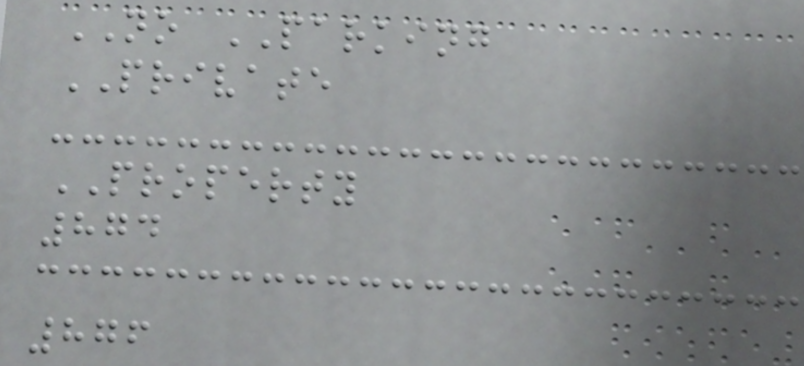NO PARKING
PRIVATE
PROPERTY
874
876
